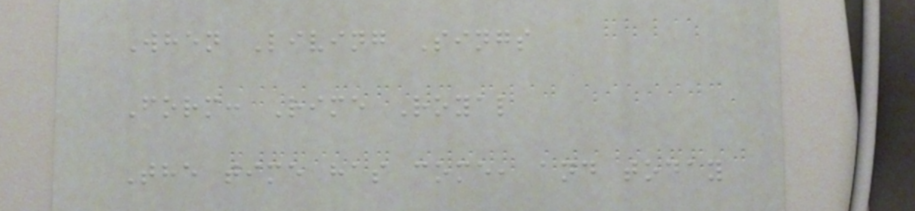When Living Sings
Form: Rime Royal
The time has come, and today
